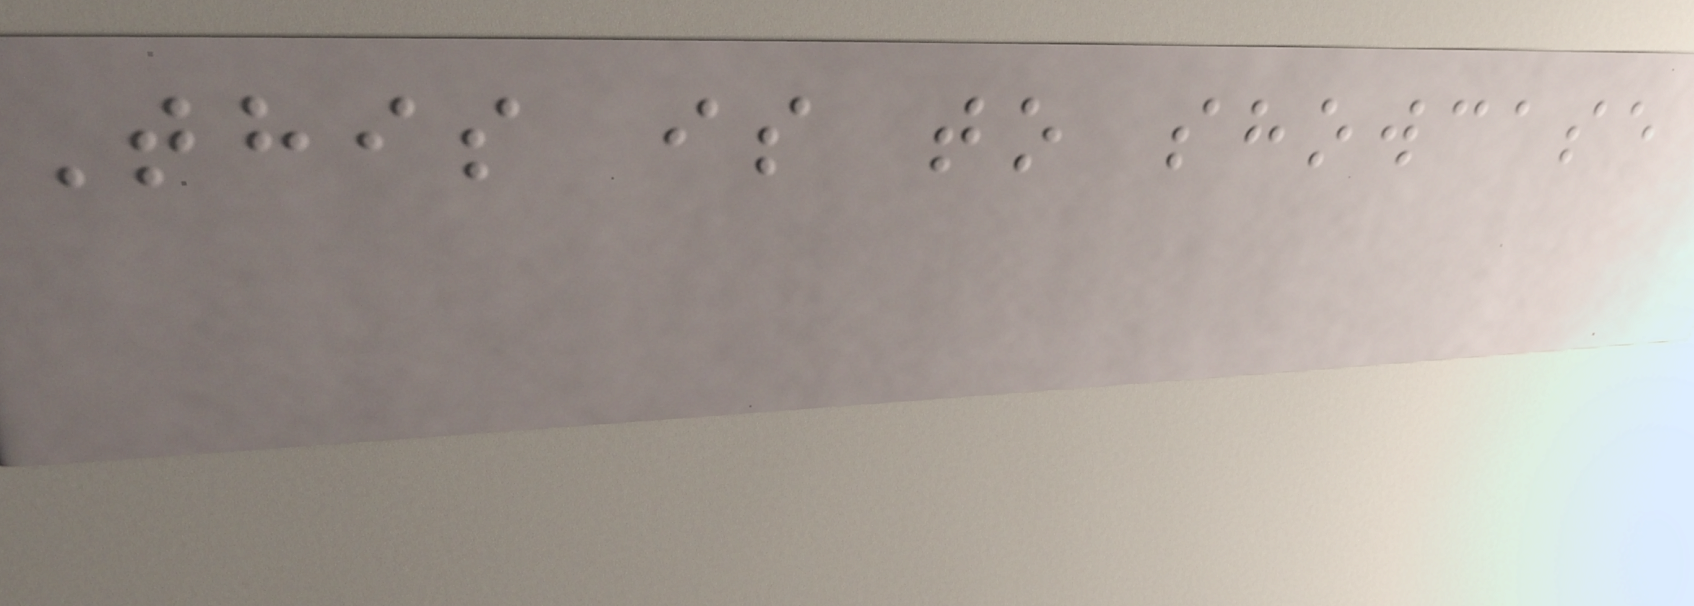This is to showcase
